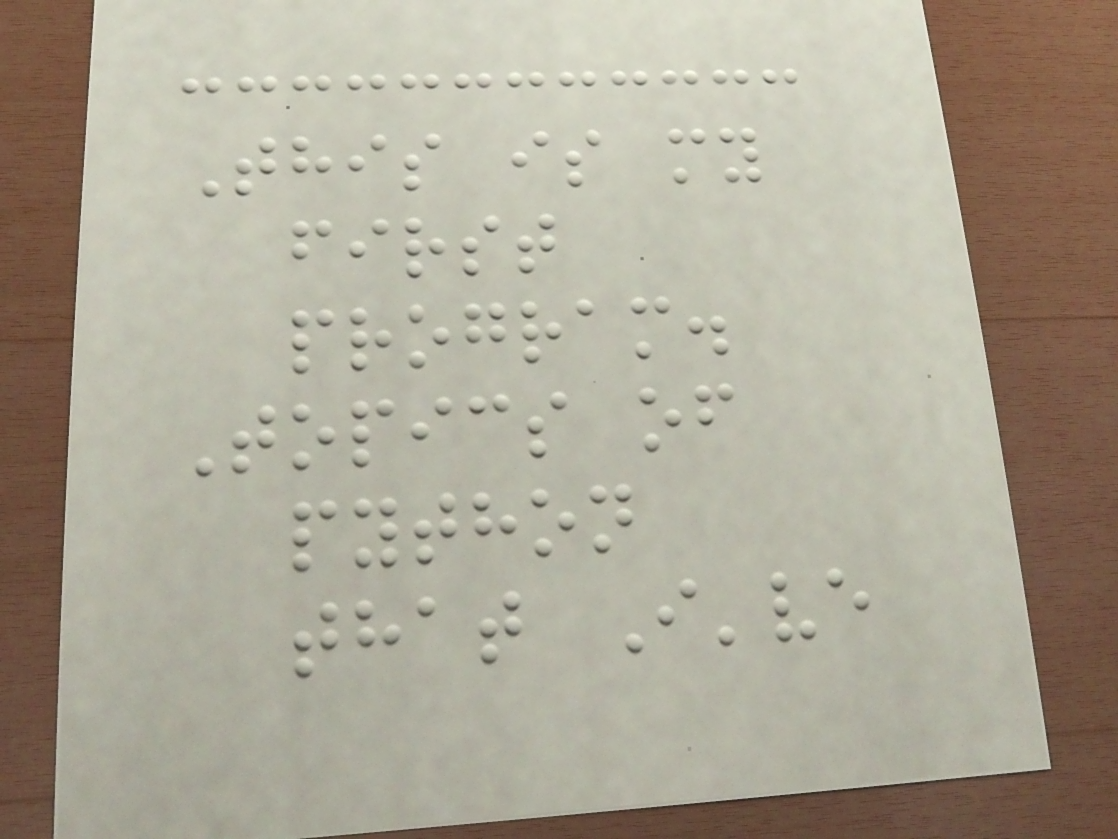This is my
first
program.
Topics of
python
that I've
